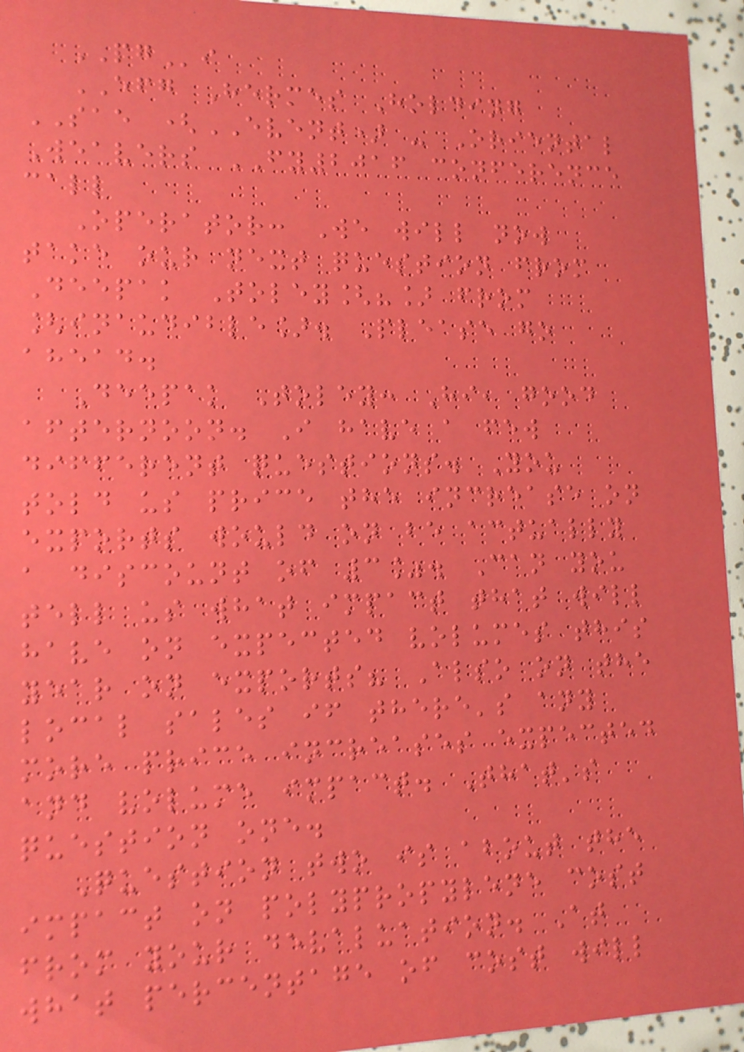PGi
EFG Hermes Holding
SAE (EVENT) - Oriental
Weavers FY2016 conference
call
Operator: We will now
take our next question from
Deepak Toley[?] from
[inaudible]. Please go
ahead.
Deepak Toley: Hi, good
afternoon. I have a few
different questions. You
told us price the increase on
exports would on be actually
a discount of 3%. Can you
tell us what impact that will
have on expected volumes this
year on exports? Also on the
local sales if there's any
more price increases expected
and volume impact. That's
question one.
Question two is about the
impact on polypropylene cost
from your devaluation. At
what percentage of cost will
